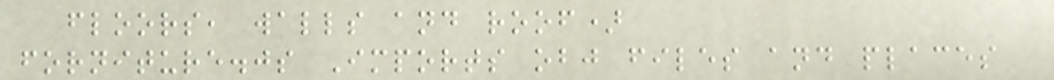floors, walls and roof)
forniture.js Imports obj files and places
